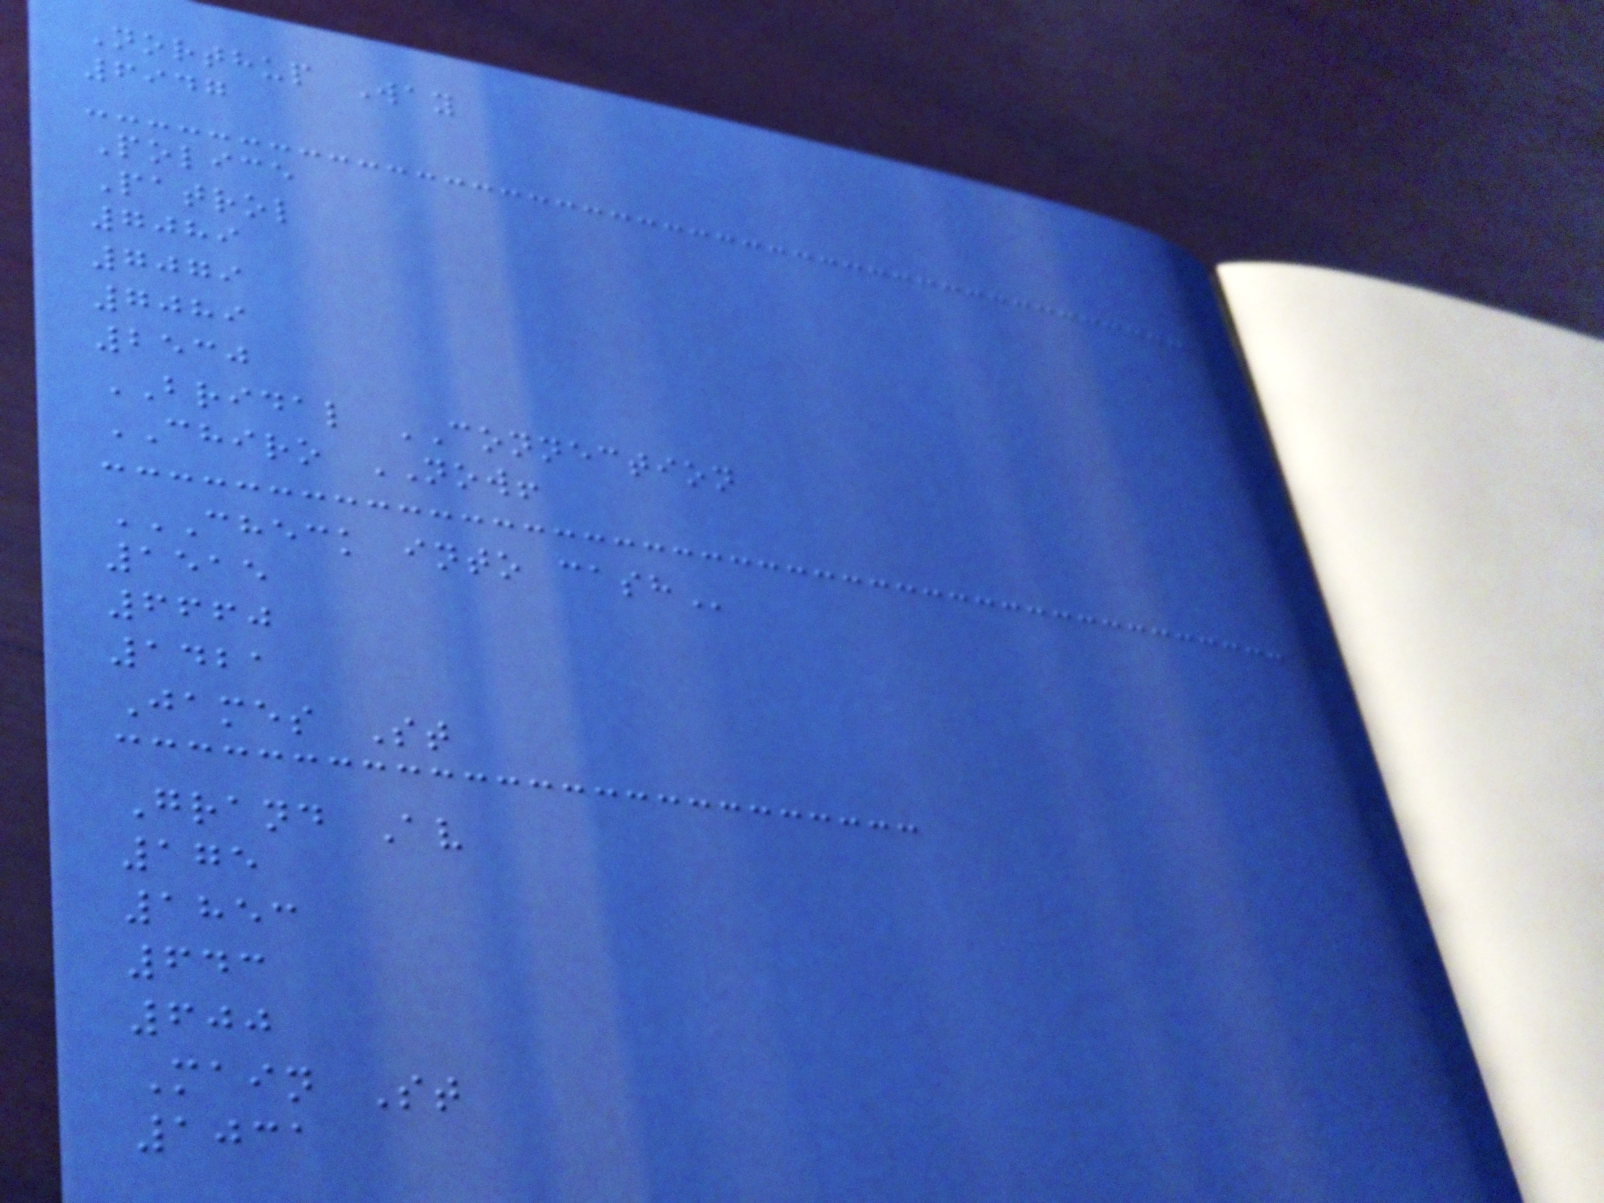Northup Way
6947
Police
Patrol
7089
7079
7089
2530
BRIDAL CONNECTION
CHIRO NOW!
CHECK INTO CASH
1515
6660
1421
James St
Grand Av
175
1853
643
600
Main St
1031
